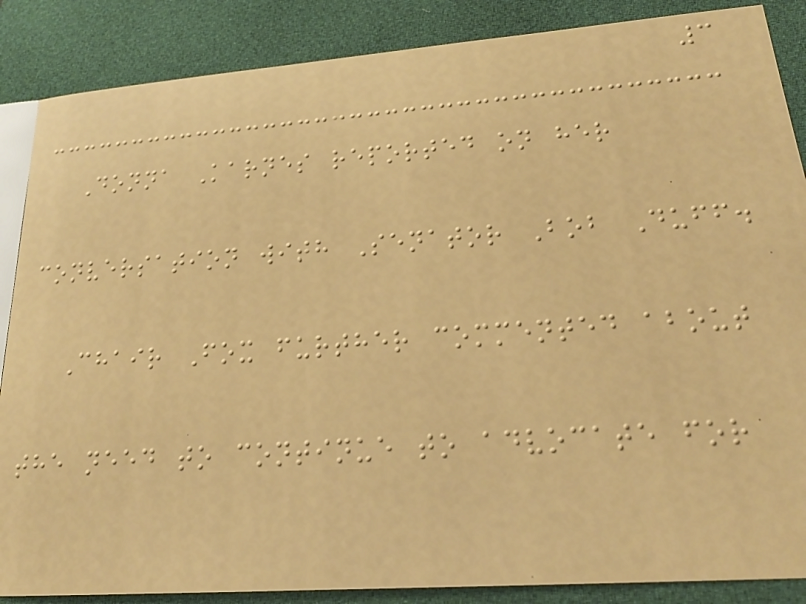3
Donna Karnes reported on her
conversation with Senator Bob Duff.
Chair Fox further commented about
the need to continue to advocate for
